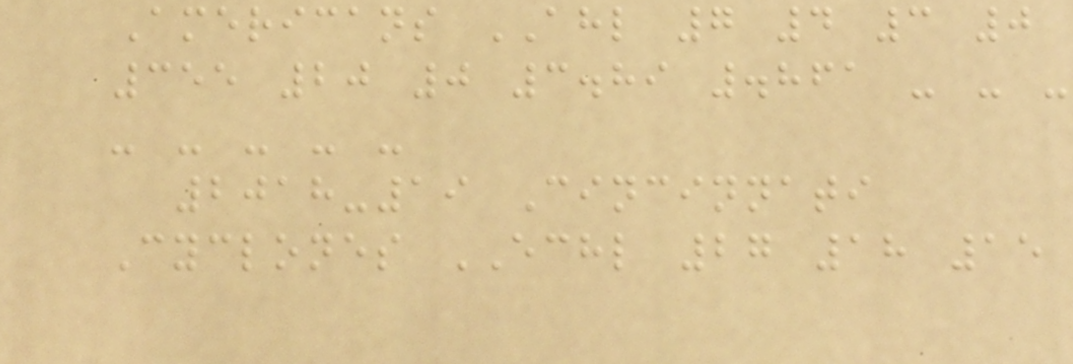Americans AHL 7 4 3 0
355 20 0 3.89 .861 - - -
- - - - -
2018-19 Cincinnati
Cyclones ECHL 27 18 15
